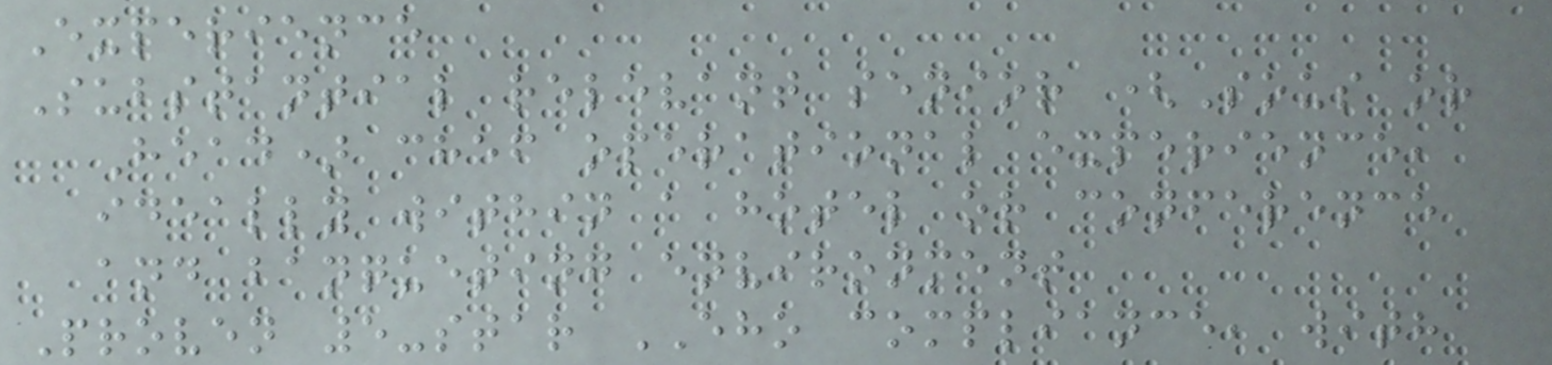Experience
Substantial relevant senior (Sous or
Head) chef operational experience,
ideally within a hotel or conference
and banqueting environment
Proven 5-star EHO compliance, with
